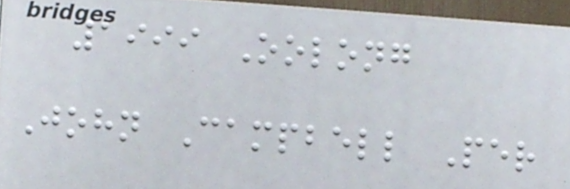1999 Oolong
John Campbell Per
